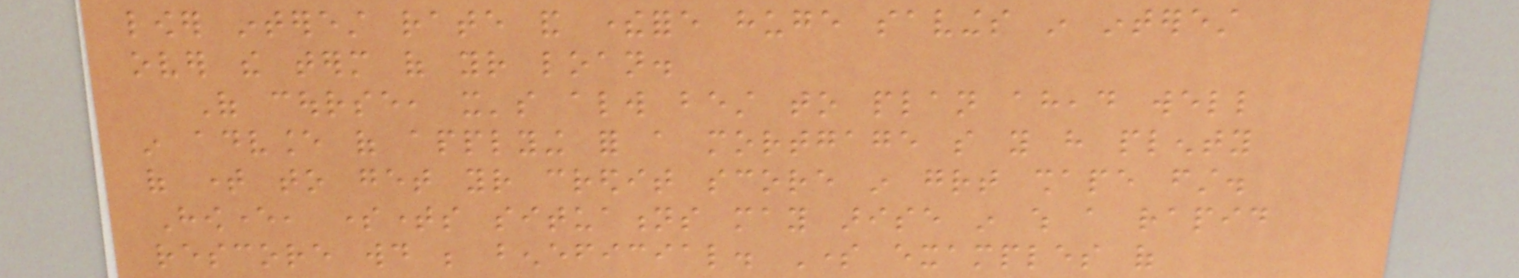lower interest rate and therefore huge savings in interest
over the term of your loan.
Of course, it's always best to plan ahead well
in advance of applying for a mortgage so you have plenty
of time to get your credit score in great shape first.
However, sometimes situations may arise in which a rapid
rescore would be beneficial. Some examples of
